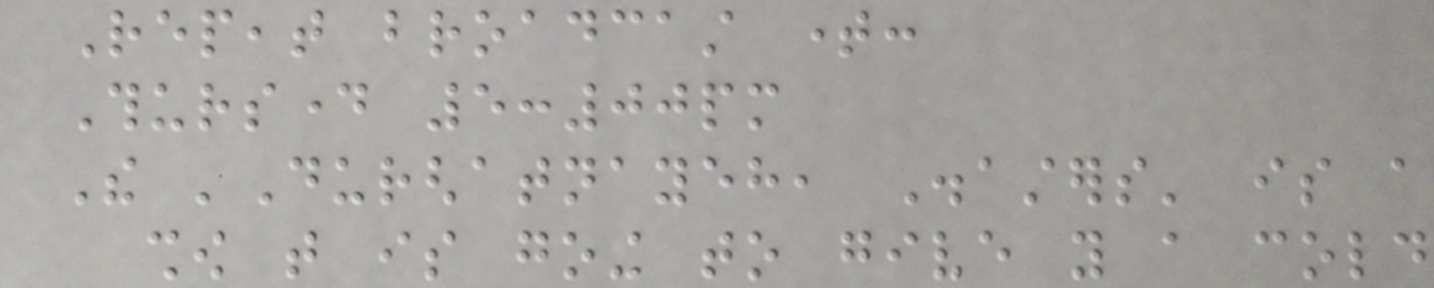Repeat broadcast time:
Thursday 5:00pm
The 'Durghatnayeh, Disasters' is a
show that is going to give you a cold
